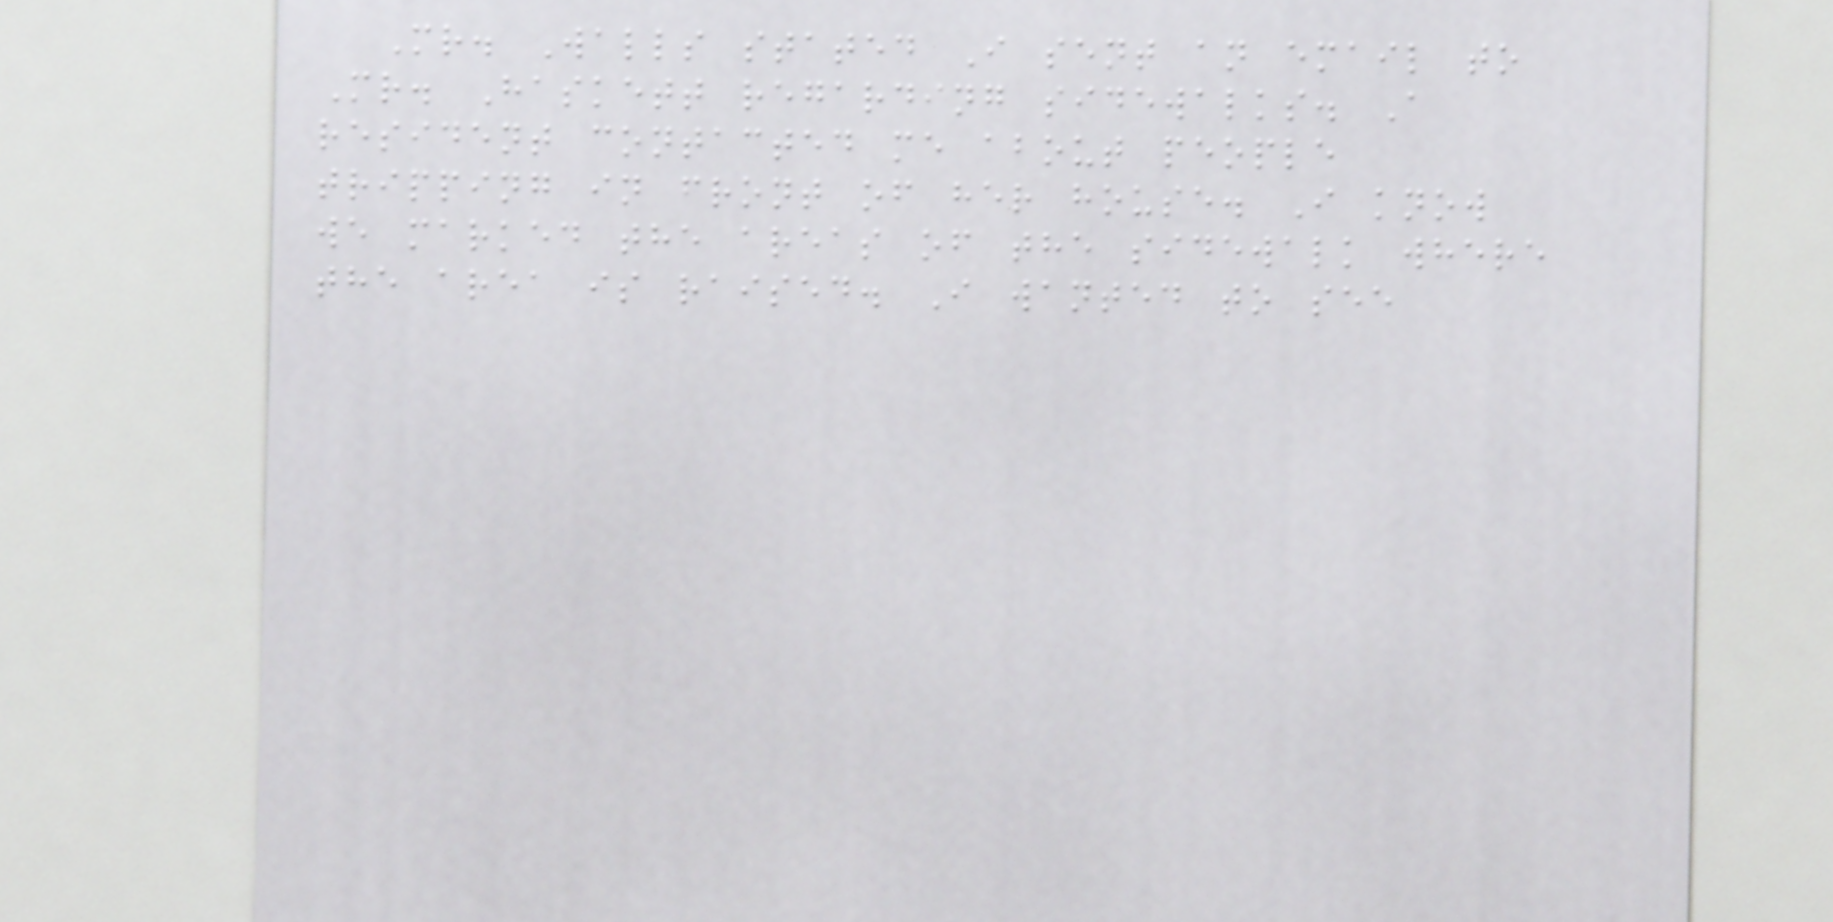Mr. Walls stated I sent an email to
Mr. Haskett regarding sidewalks. A
resident contacted me about people
tripping in front of her house. I know
we marked the areas of the sidewalk where
the area is raised. I wanted to see
